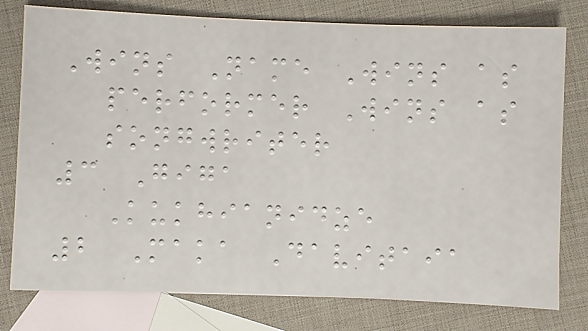Wins Name Wins as
performer Wins as
songwriter
3 Giga
Kukhianidze
2 Maka Davitaia
